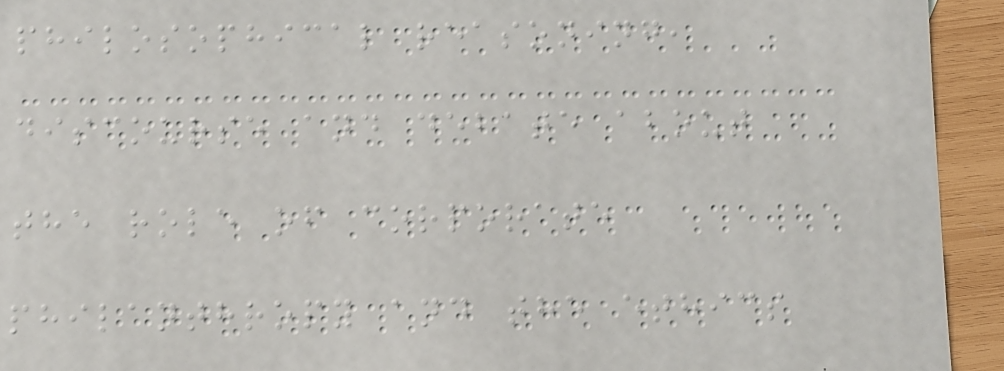philosophical reasoning,
discourse and debate about
the role of corporate
philanthropy and the ethics
